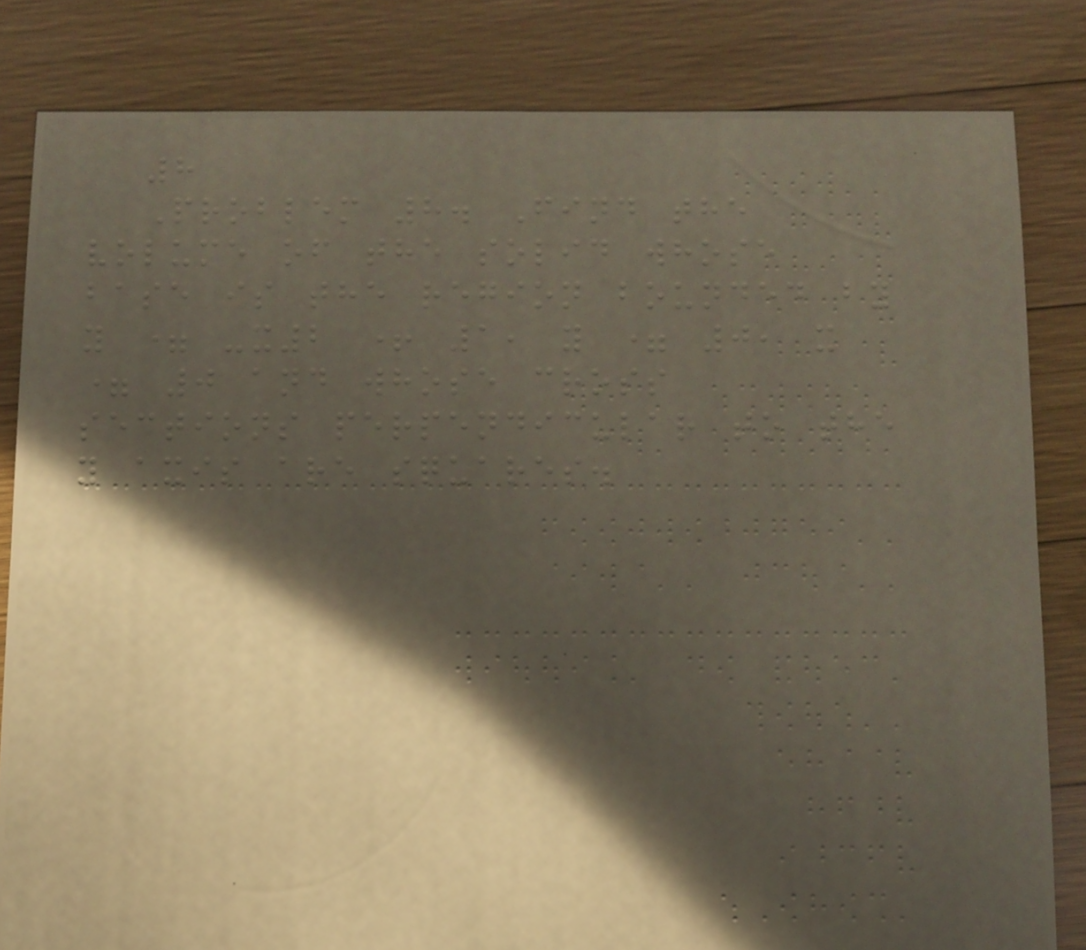8
Problem 8. Find the
volume of the solid whose
base is the region bounded by
y = -x2 + 1, y = 0, x
= 0 and whose cross
sections perpendicular to the
y axis are squares.
